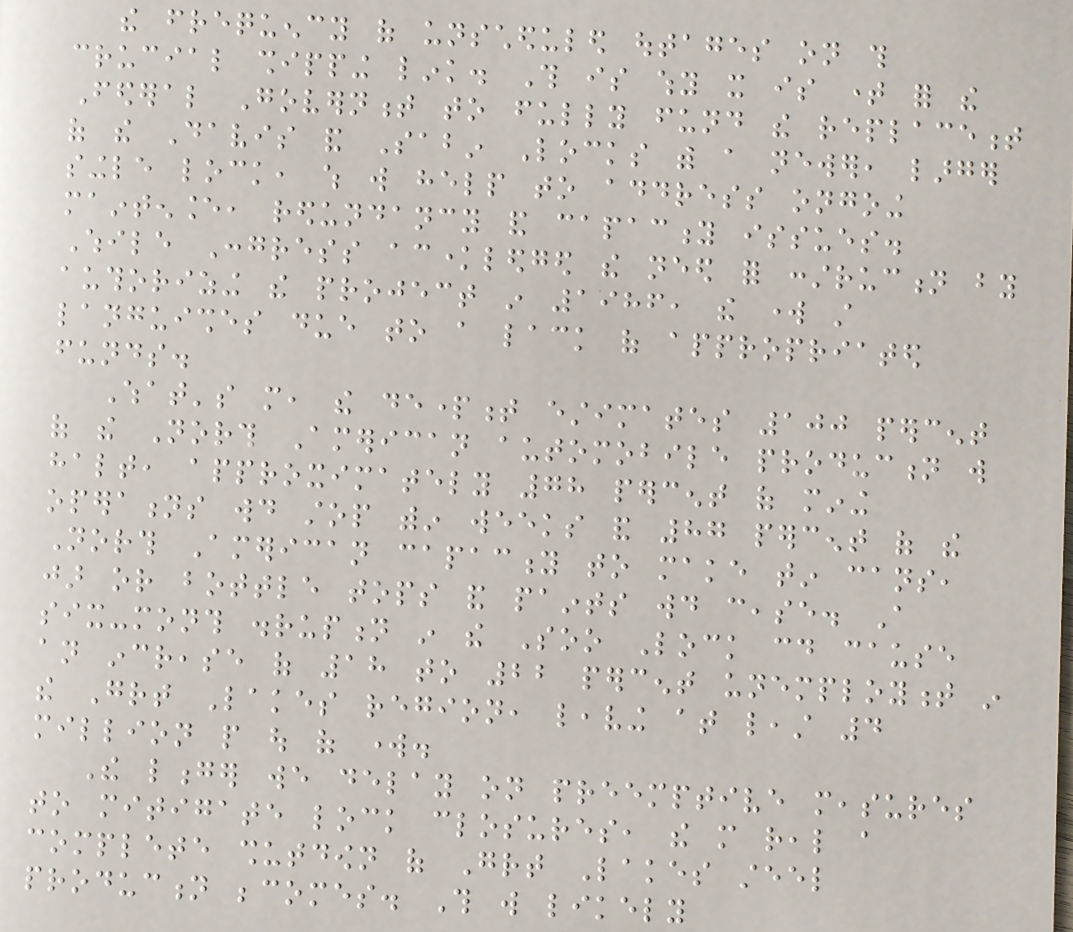the frequency of unscheduled outages on this
crucial shipping link. This is why it is time for the
Federal Government to fully fund the replacement
of the Davis and Sabin Locks with a newer, larger
single lock, which will help to address ongoing
maintenance, redundancy and capacity issues.
While Congress acknowledged the need for construction by
authorizing the project in 1986, the work still
languishes due to a lack of appropriated
funds.
What's more, the department estimates 100 percent
of the North American automobile production will
halt, approximately 78 percent of mining
operations would stop within weeks and 87 percent of the
North American capacity to make tin cans,
jar or bottle tops and paints would cease. A
six-month disruption in the Soo Lock could cause
an increase of 18 to 22 percent unemployment in
the Great Lakes region, leaving at least 4
million people out of work.
The longer we delay on preemptive measures
to mitigate lock closures, the more real a
complete shutdown of Great Lakes steel
production becomes. This will likely
